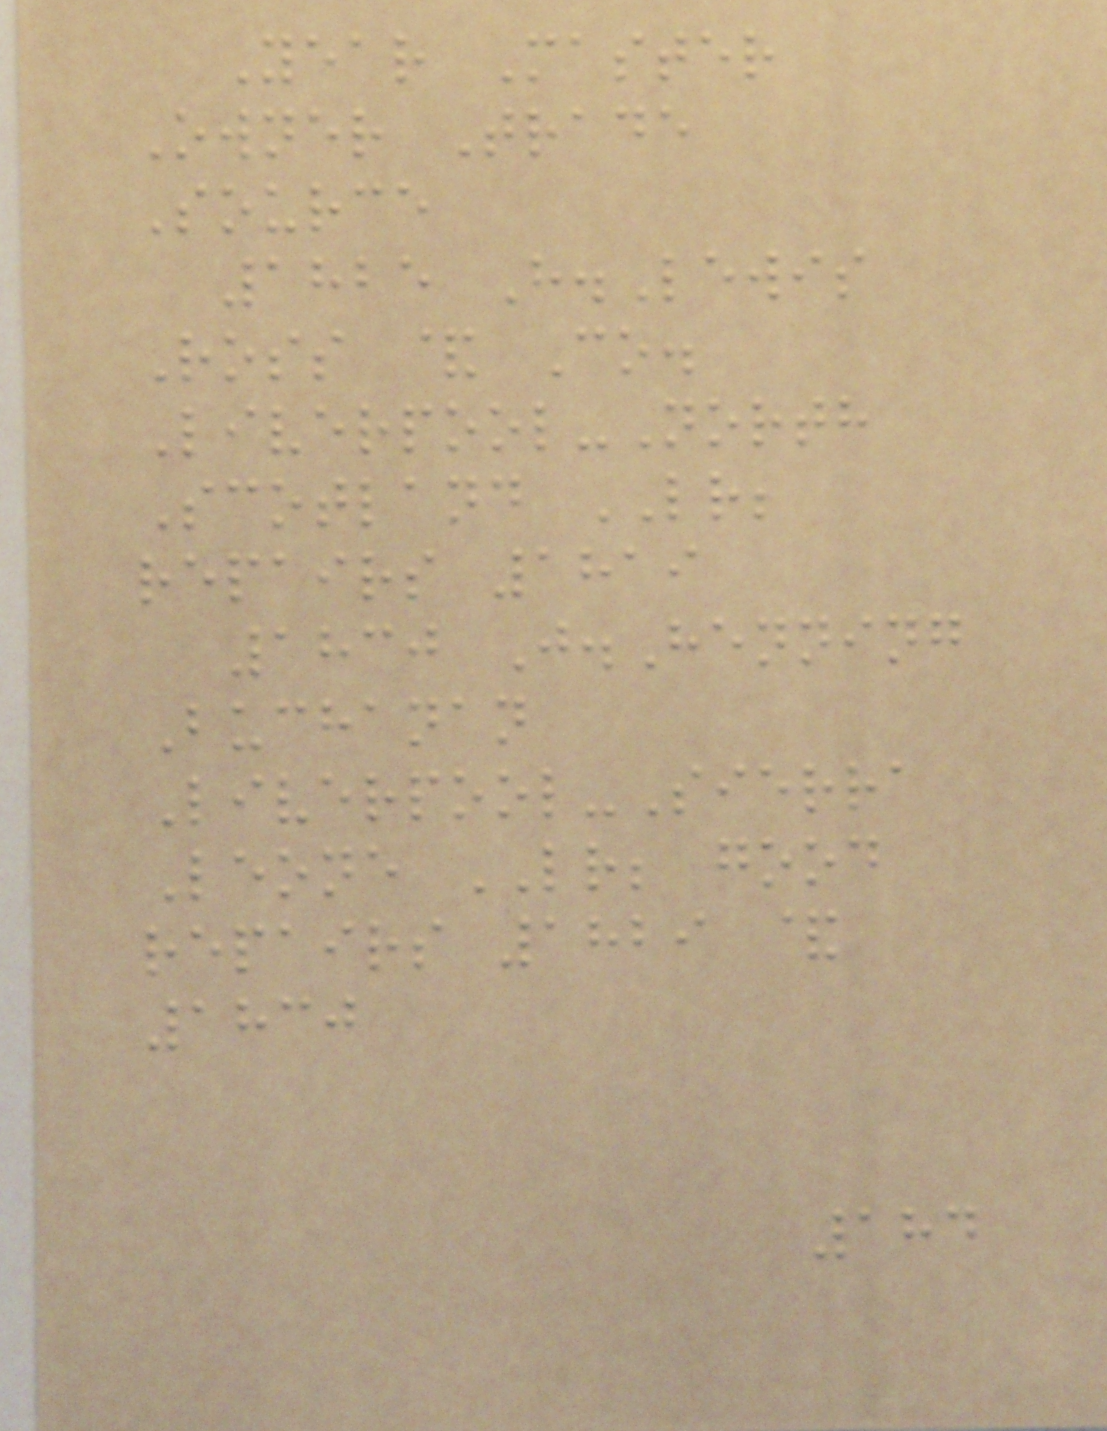Year Master
Owner Trade
Source
1825 H.Lewis
Ross & Co.
Liverpool-North
Scotland LR;
repairs 1819
1830 J.Henning
Buchanan
Liverpool-Sierra
Leone LR; good
repairs 1829 &
1830
184
